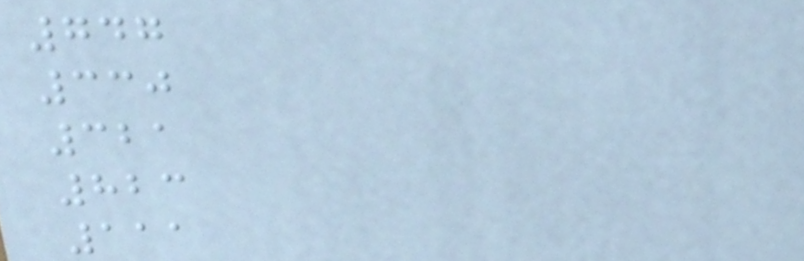747
330
321
823
111
